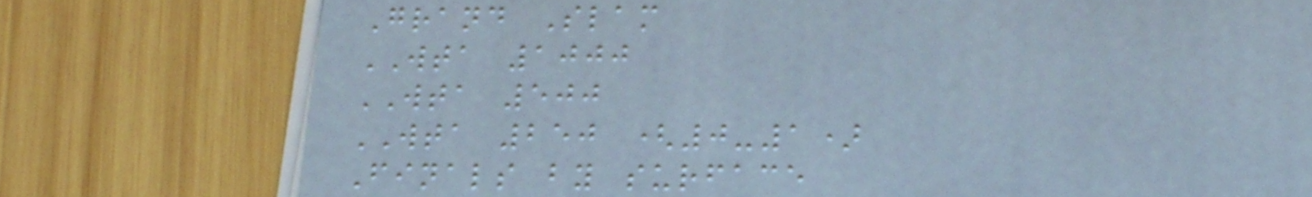Grand Slam
WTA 1000
WTA 500
WTA 250 (0-1)
Finals by surface
